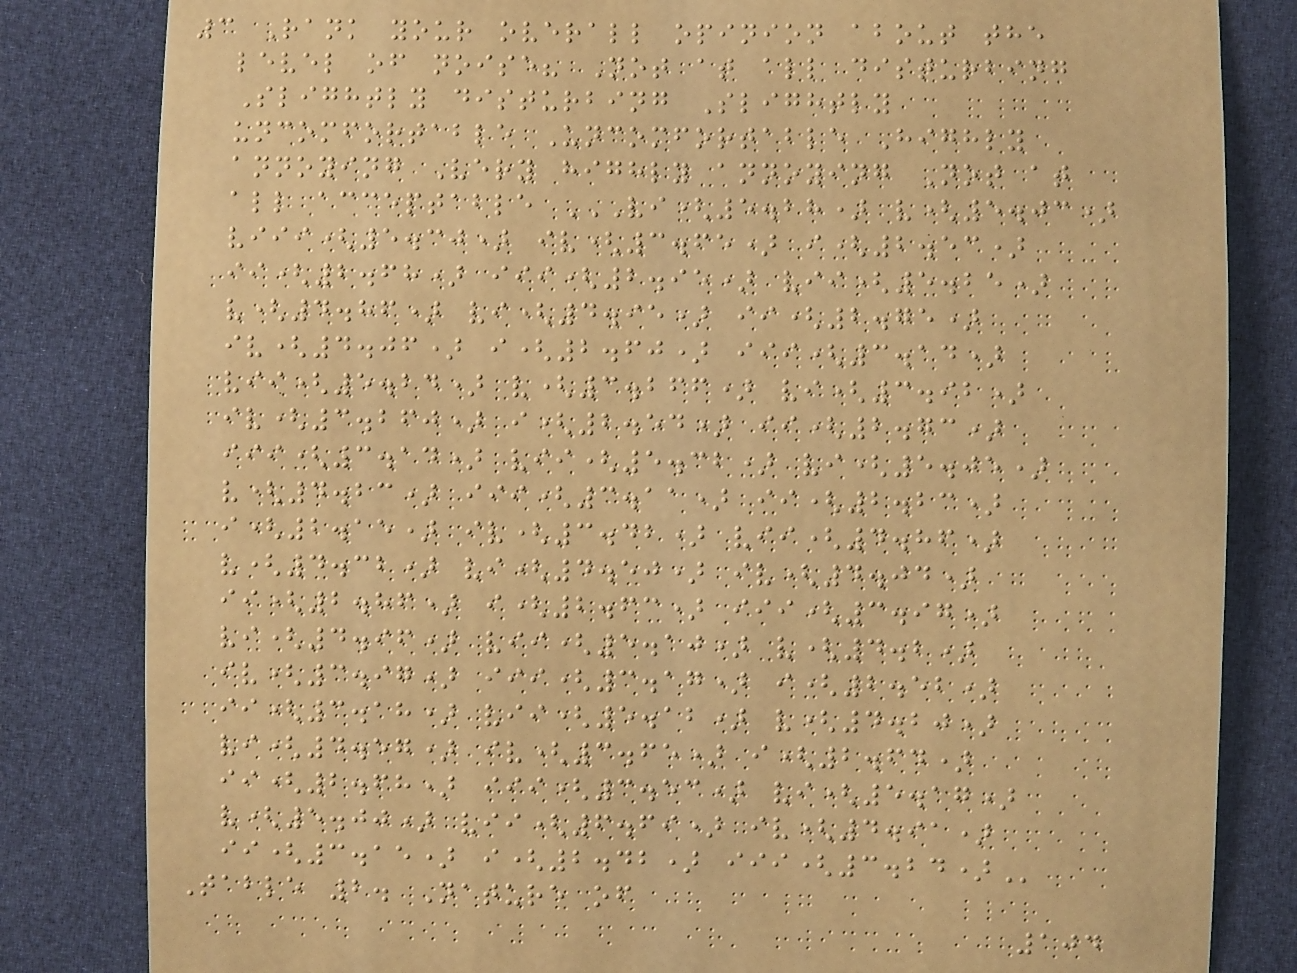3 Rank your overall opinion about the
level of noise? Not at all disturbing
Slightly disturbing Slightly
uncomfortable Uncomfortable Highly
annoying Very highly annoying Not at
all acceptable VI(5.28) V(5.03)
VIII(5.30) IV(3.65) I(2.53)
II(2.68) III(2.95) VII(5.25)
V(4.86) VI(4.95) II(2.75)
IV(4.06) I(2.60) III(3.14)
VII(5.24) V(3.266) VI(3.92)
IV(3.260) I(2.54) II(2.73)
III(3.14) VII(5.32) VI(5.05)
V(4.23) III(3.11) II(2.23)
I(2.15) IV(3.42) VII(4.86)
V(4.32) VI(4.50) IV(4.04)
II(2.86) I(2.63) III(3.97)
VI(4.96) VII(5.10) V(4.2)
IV(3.97) III(3.17) I(2.52)
II(3.18) VII(5.12) V(4.20)
VI(4.57) IV(3.65) I(2.64)
II(2.68) III(3.53) VI(5.17)
V(5.00) VII(6.69) IV(4.91)
II(3.15) I(2.42) III(3.24)
Table 2. Nature of
104
